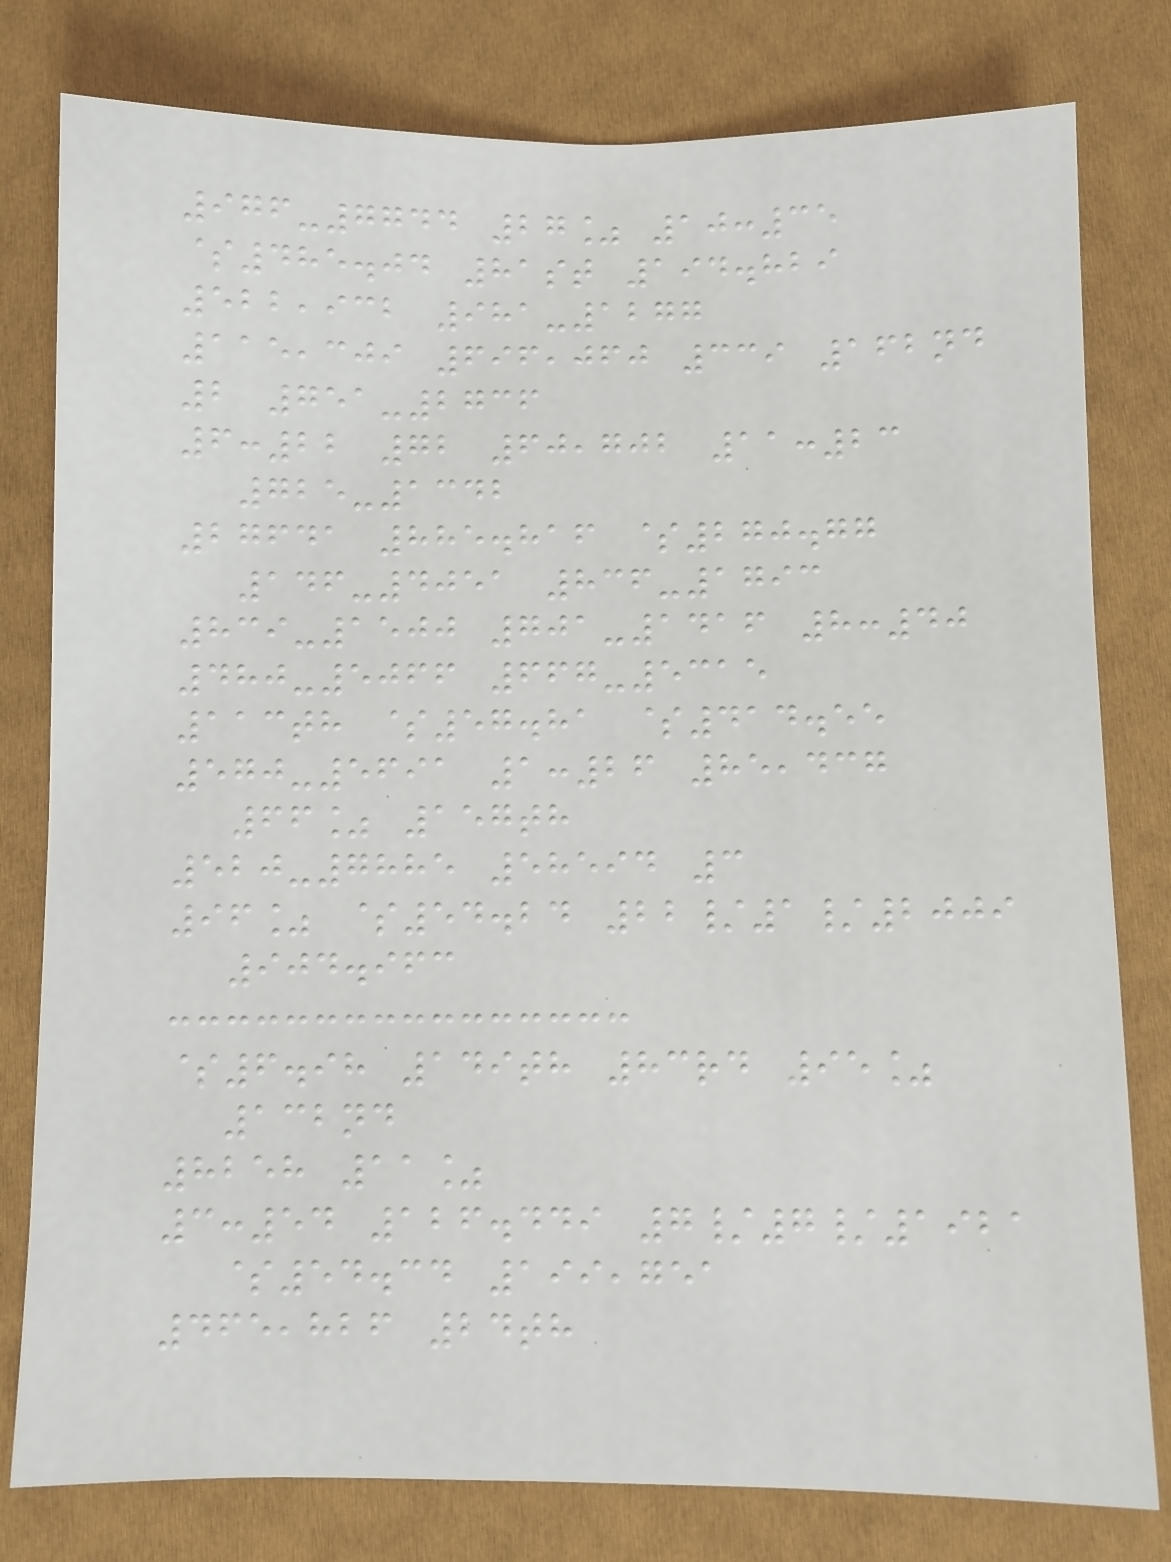976-7744 27% 10:35
$485.04 81st 194.829
522,932 981-1277
115,309 696,060 339 162nd
2 751-2736
6:22 72 60,702 11:23
725-1342
27641 885.816 $270.77
146-4051 836-1793
839-1500 701-1416 8:40
480-5066 667-5315
113th $57.81 $414.55
570-5691 1:26 85,437
66% 157th
520-7885 58594 3
96% $54.24 22/1/2009
904.963
$6.98 149th 83rd 95%
132nd
8258 11%
3:54 126.449 7/7/1921
$54.34 199,751
465,826 24th
